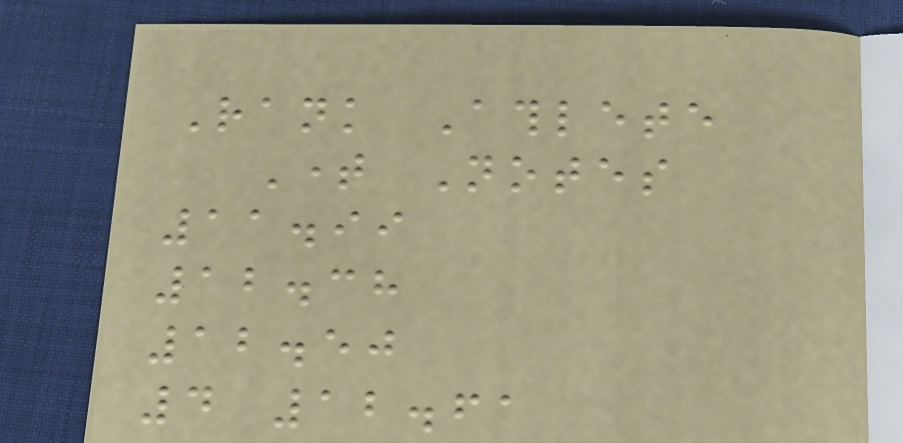Rank Athlete
Time Notes
11.99
12.38
12.50
4 12.61
